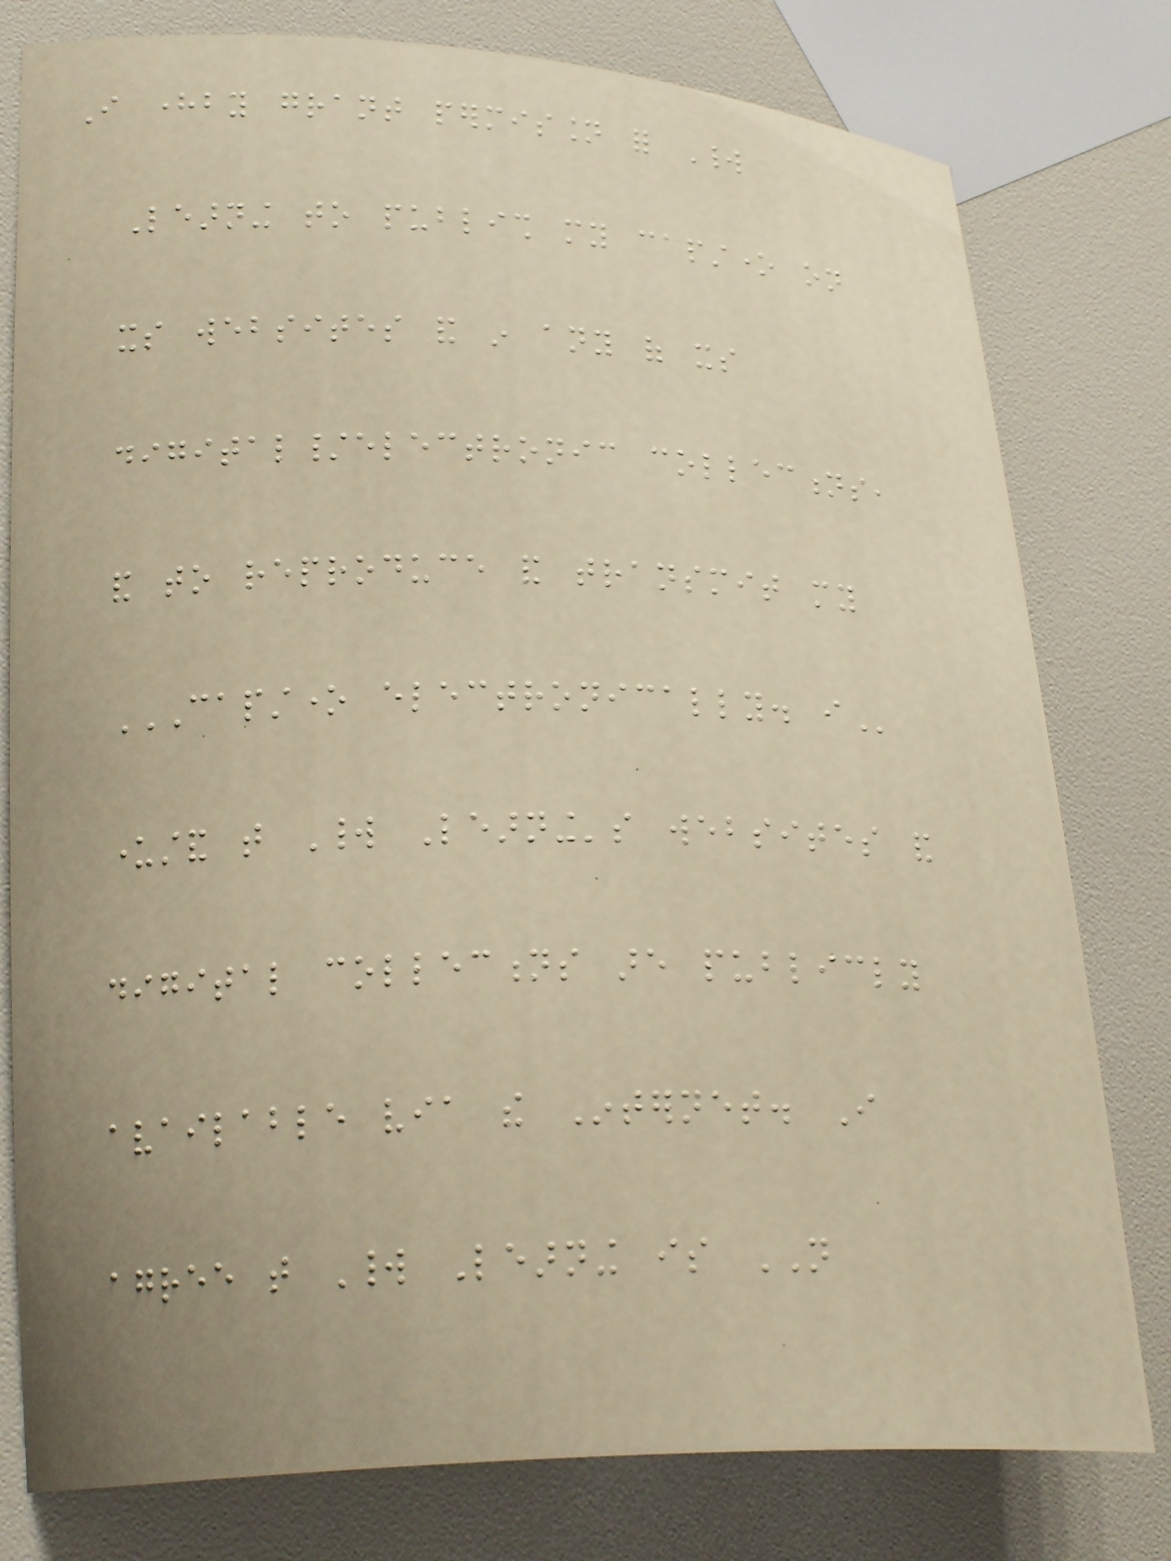I hereby grant permission for World
Learning to publish my capstone on
its websites and in any of its
digital/electronic collections,
and to reproduce and transmit my
CAPSTONE ELECTRONICALLY. I
understand that World Learning's websites and
digital collections are publicly
available via the Internet. I
agree that World Learning is NOT
